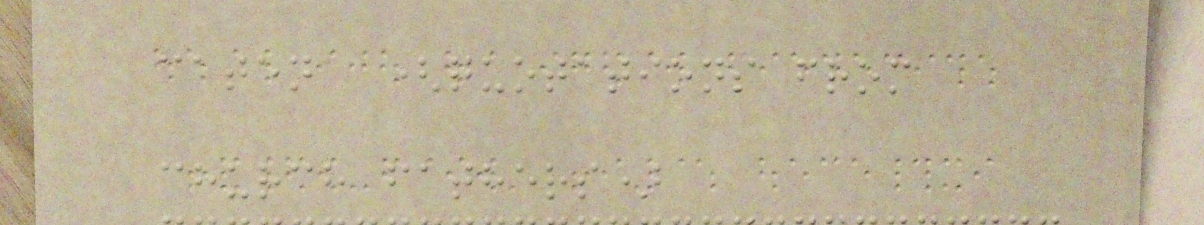catena (quotations from
church fathers)
